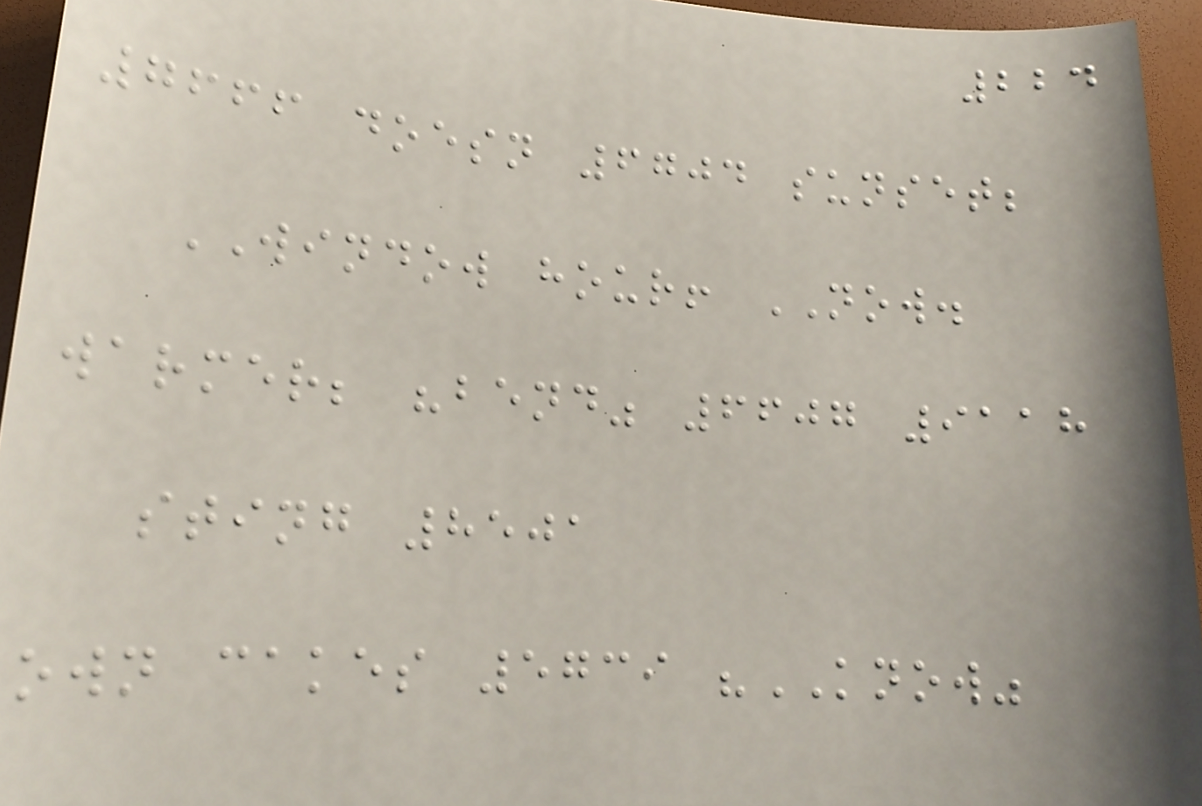224
7666 doesn 6704 sunset;
WINDOW hour! NOW.
warmer; "bend" 6607 9118
sting 8501
own cakes 5739 "KNOW"
